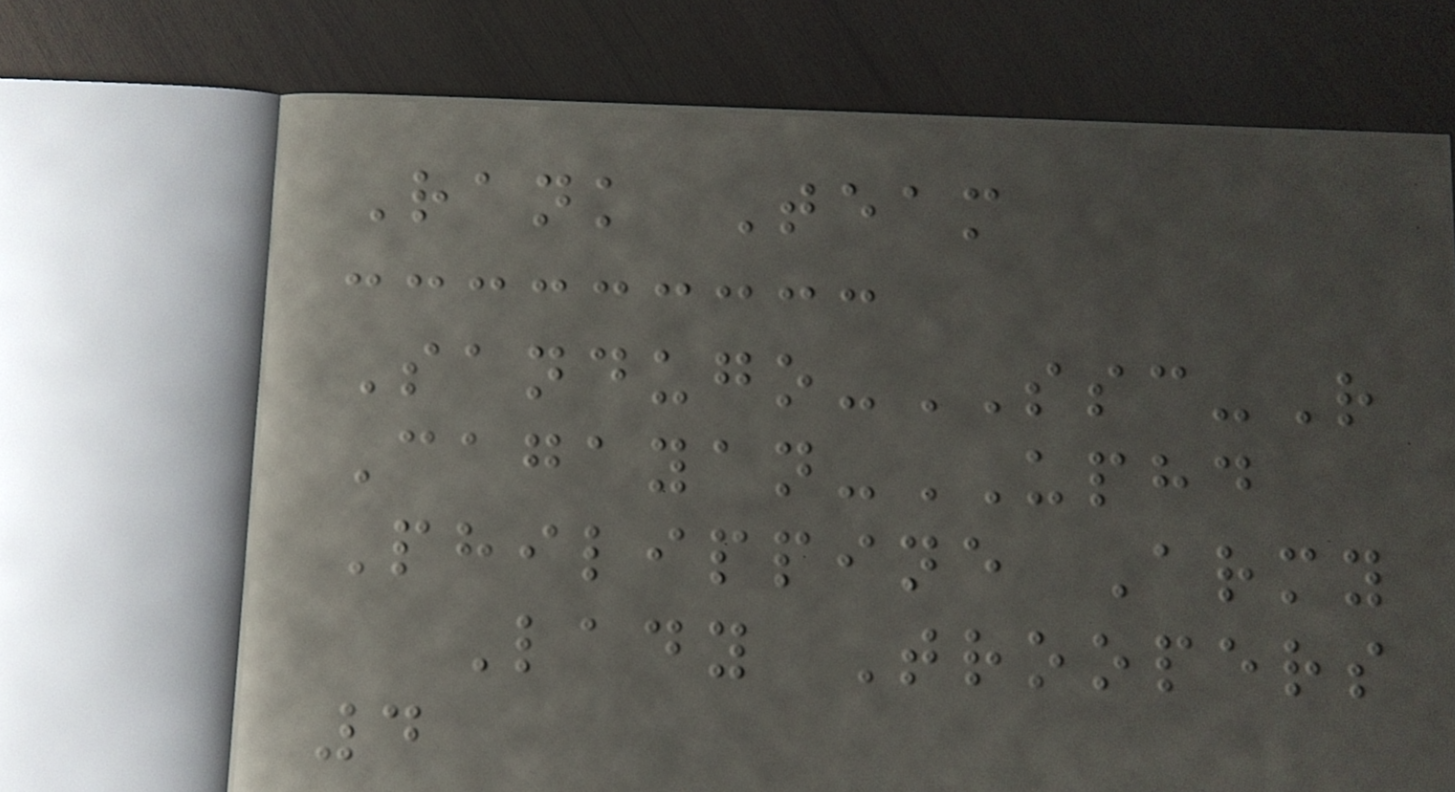Rank Team
Sandugo-SSC-R
Cagayan-UPHD
Philippine Army
Lady Troopers
4
